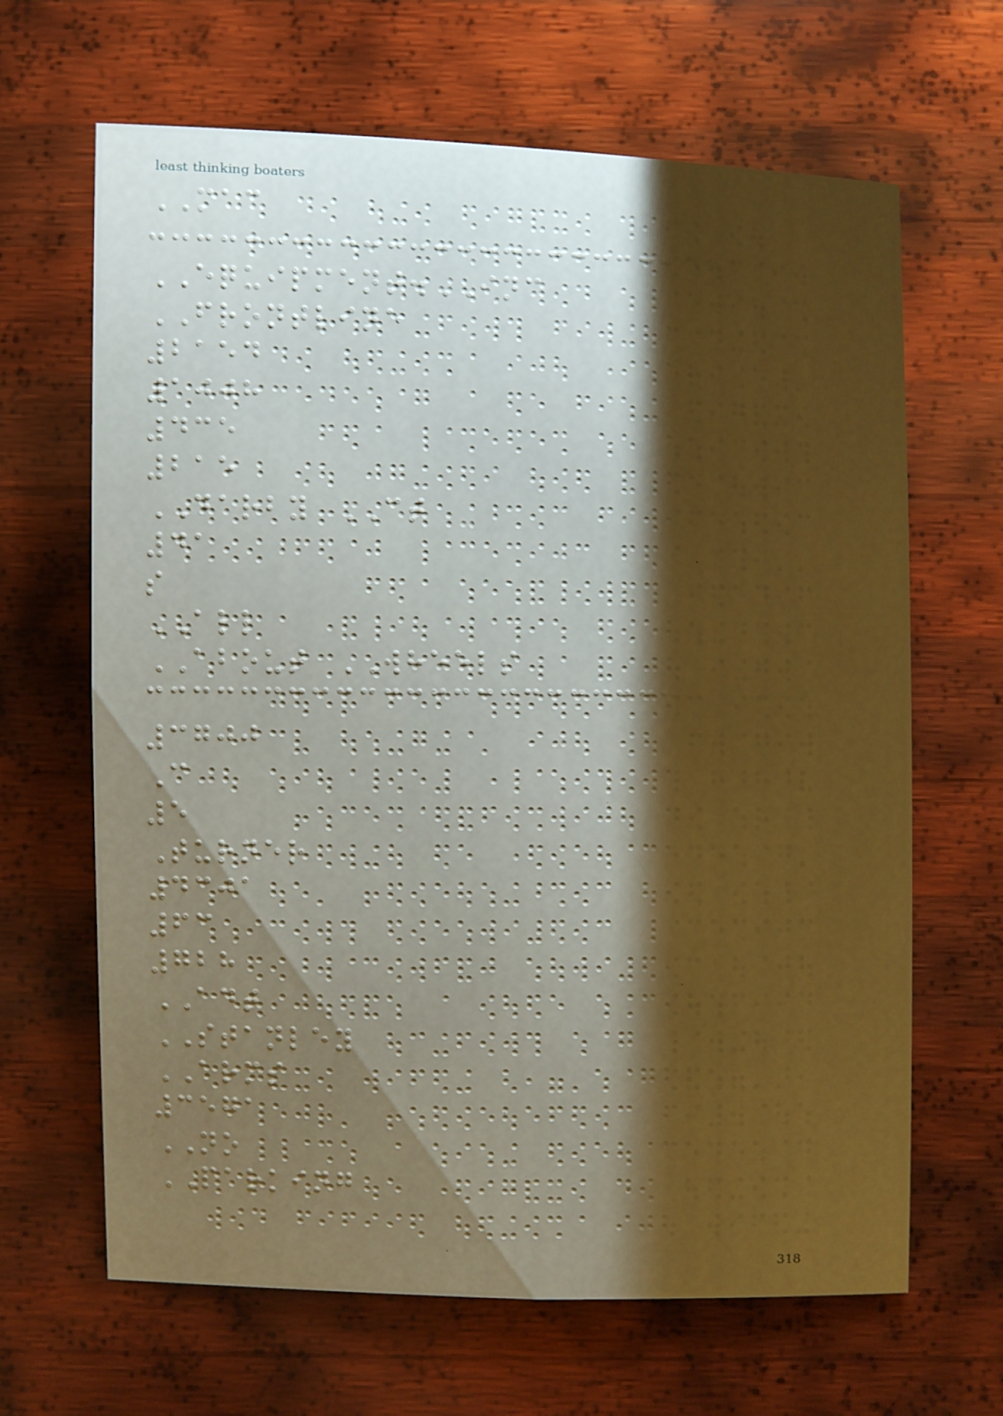MAC
EQUIPMENT.INC
FRONTLINE
2154
1008
435
215
DARBY CT
41
s
ALL
ABOUT WHEELS
3700
C
5
Turner
4301
63
728
ADT
STANLEY
ARMS
3571
NO
PARKING
